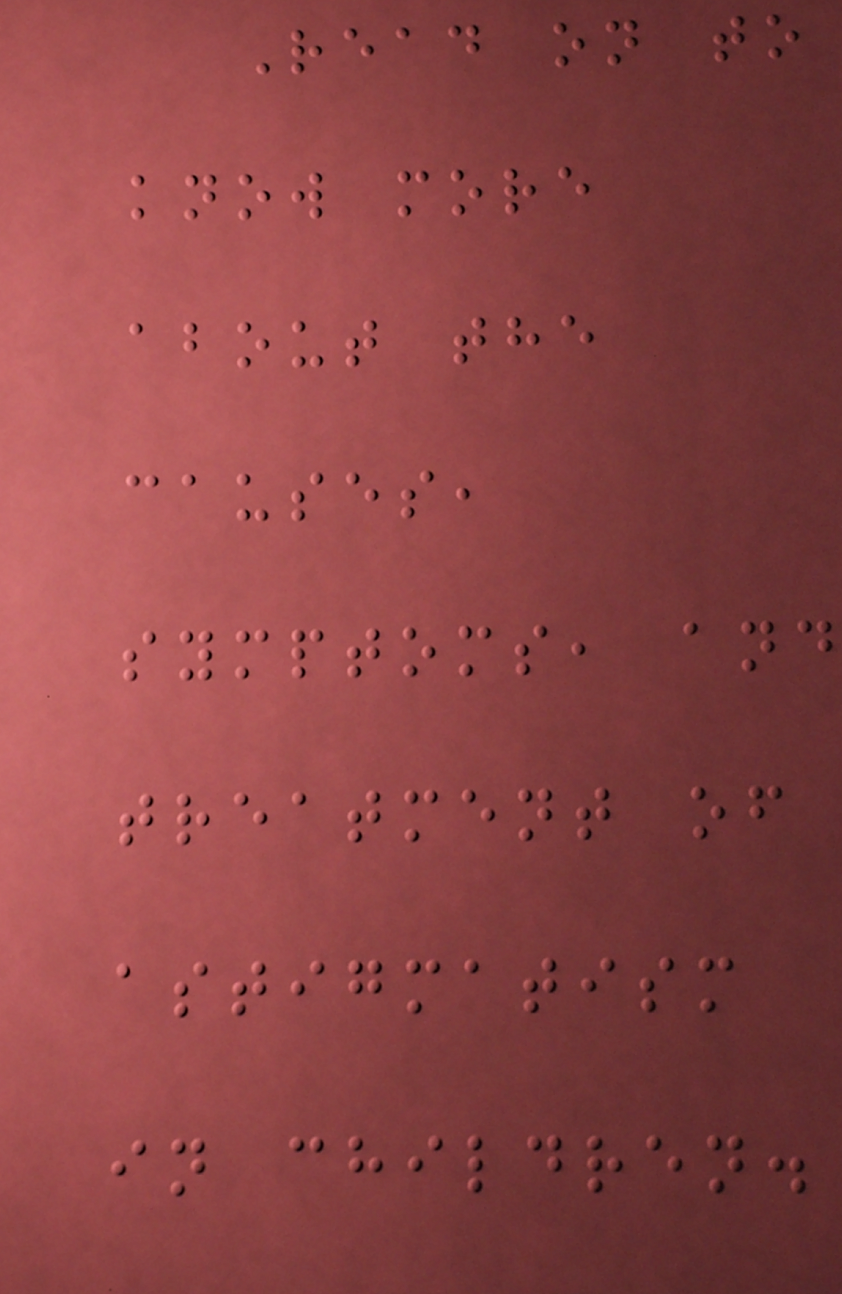Read on to
know more
about the
causes,
symptoms, and
treatment of
astigmatism
in children.
